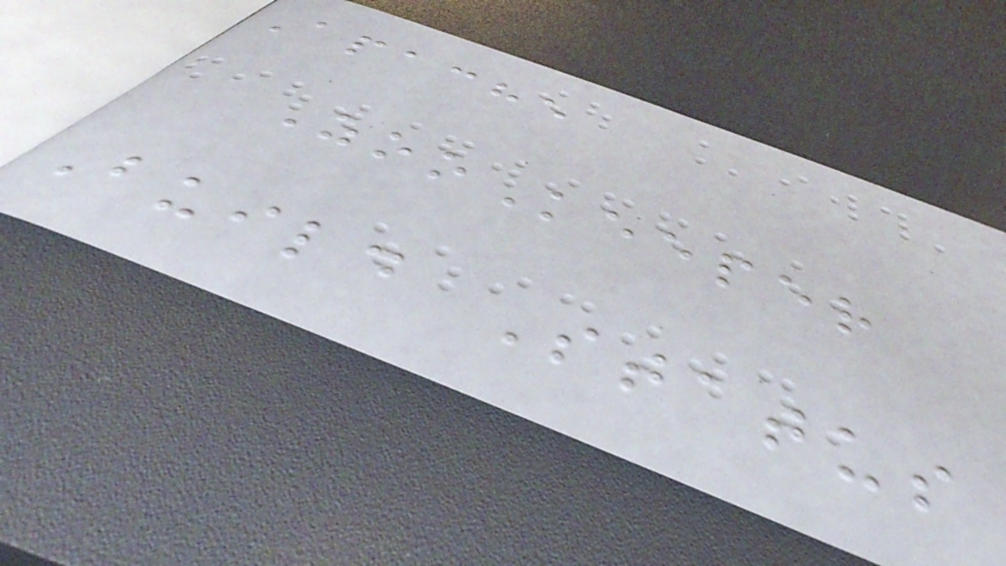Apache
ZooKeeper
Build Status
